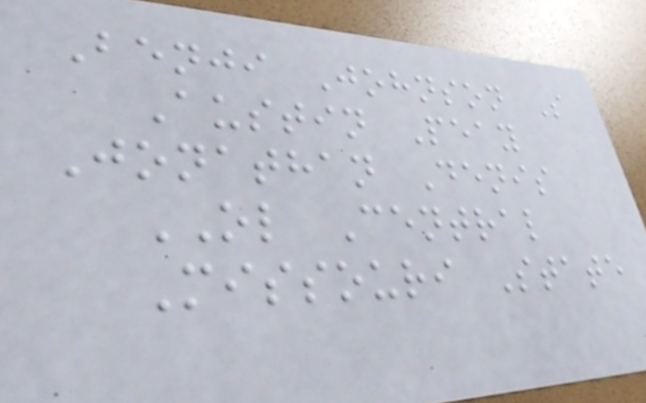Benji Johnson S
Austin Peay
Jonathan Denis
OL Central
Missouri State
